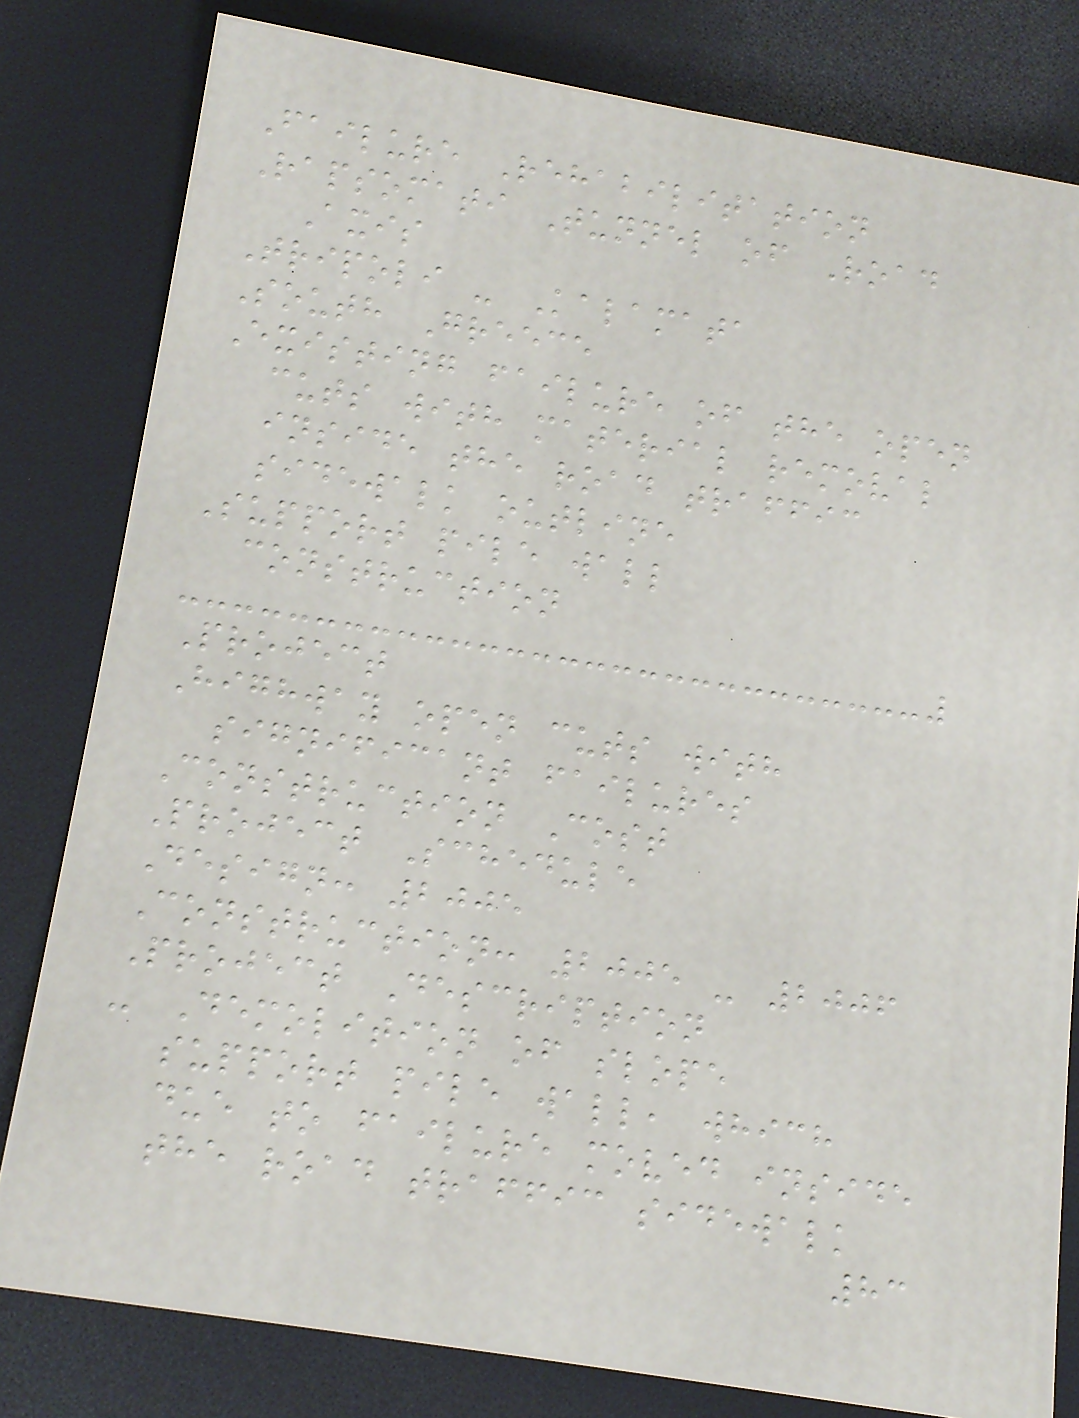Failure Rehabilitation
Rapsomati Tunnel of Road
Axis
Tripoli - Kalamata
South Greece
Existing failure of the open
cuts with material removal
inside the road traffic
sidewalk outline
Support pile wall
construction
Project
Highway open cuts with
significant failures
Construction Cost
Project Schedule
Design: 2005
Construction: 2005 - 2006
Project Description
- Demolition of slope
support pile wall, which
due to failure moved inside
the road traffic sidewalk
83
